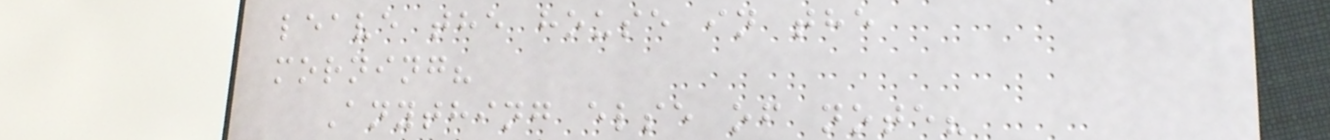leave the house in the
morning?
Anything else of note?
